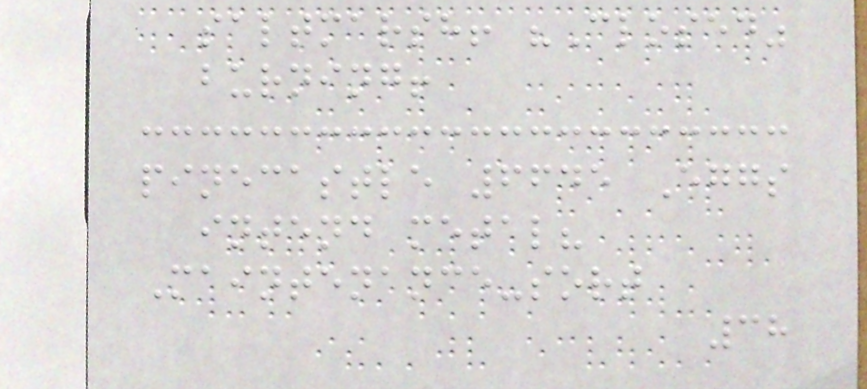saltmarsh! "Closed"
burning!
pinecastle 6645 Eggs
intend metal?
Maintenance-sort
38
